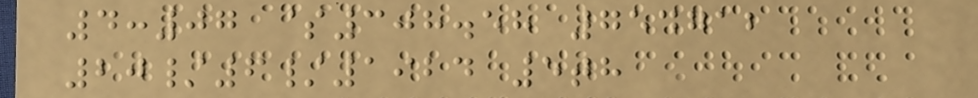4:07 $308.58 754712
20/6/1924 5th
